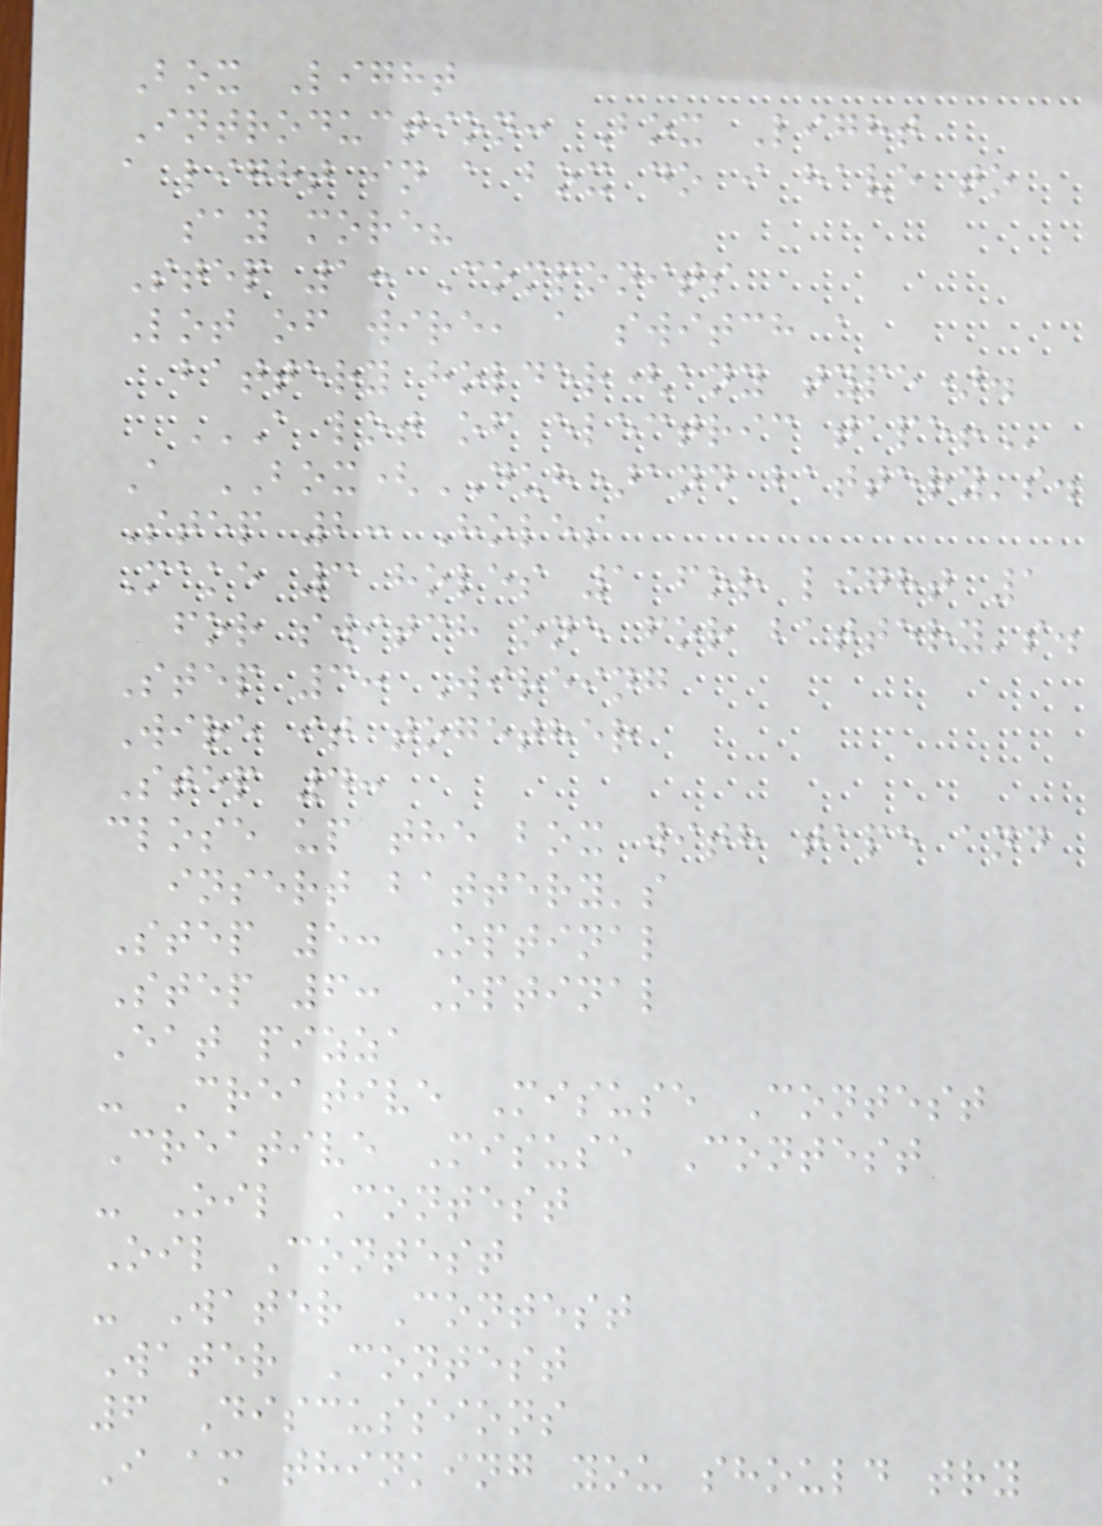Box Light
Introduction: Box Light
a light in a box do i have to
say more?
Step 1: Componits
Lot of wire, a switch a
battery holder(any type).
A LOT OF ELECTRIC TAPE!
A BOX(DUH)and battery's.
Step 2: Holes
Make 3 holes 1 for light 1
for switch one for battery's.
Step 3: Wireing
Wire it together
Step 4:
close up the box with tape and
insert battery's
Step 5: Optinal
Step 6: Optinal
Eat pizza
- Creative Misuse Contest
Creative Misuse Contest
- Oil Contest
Oil Contest
- Water Contest
Water Contest
6 Discussions
I am thinking you should try
